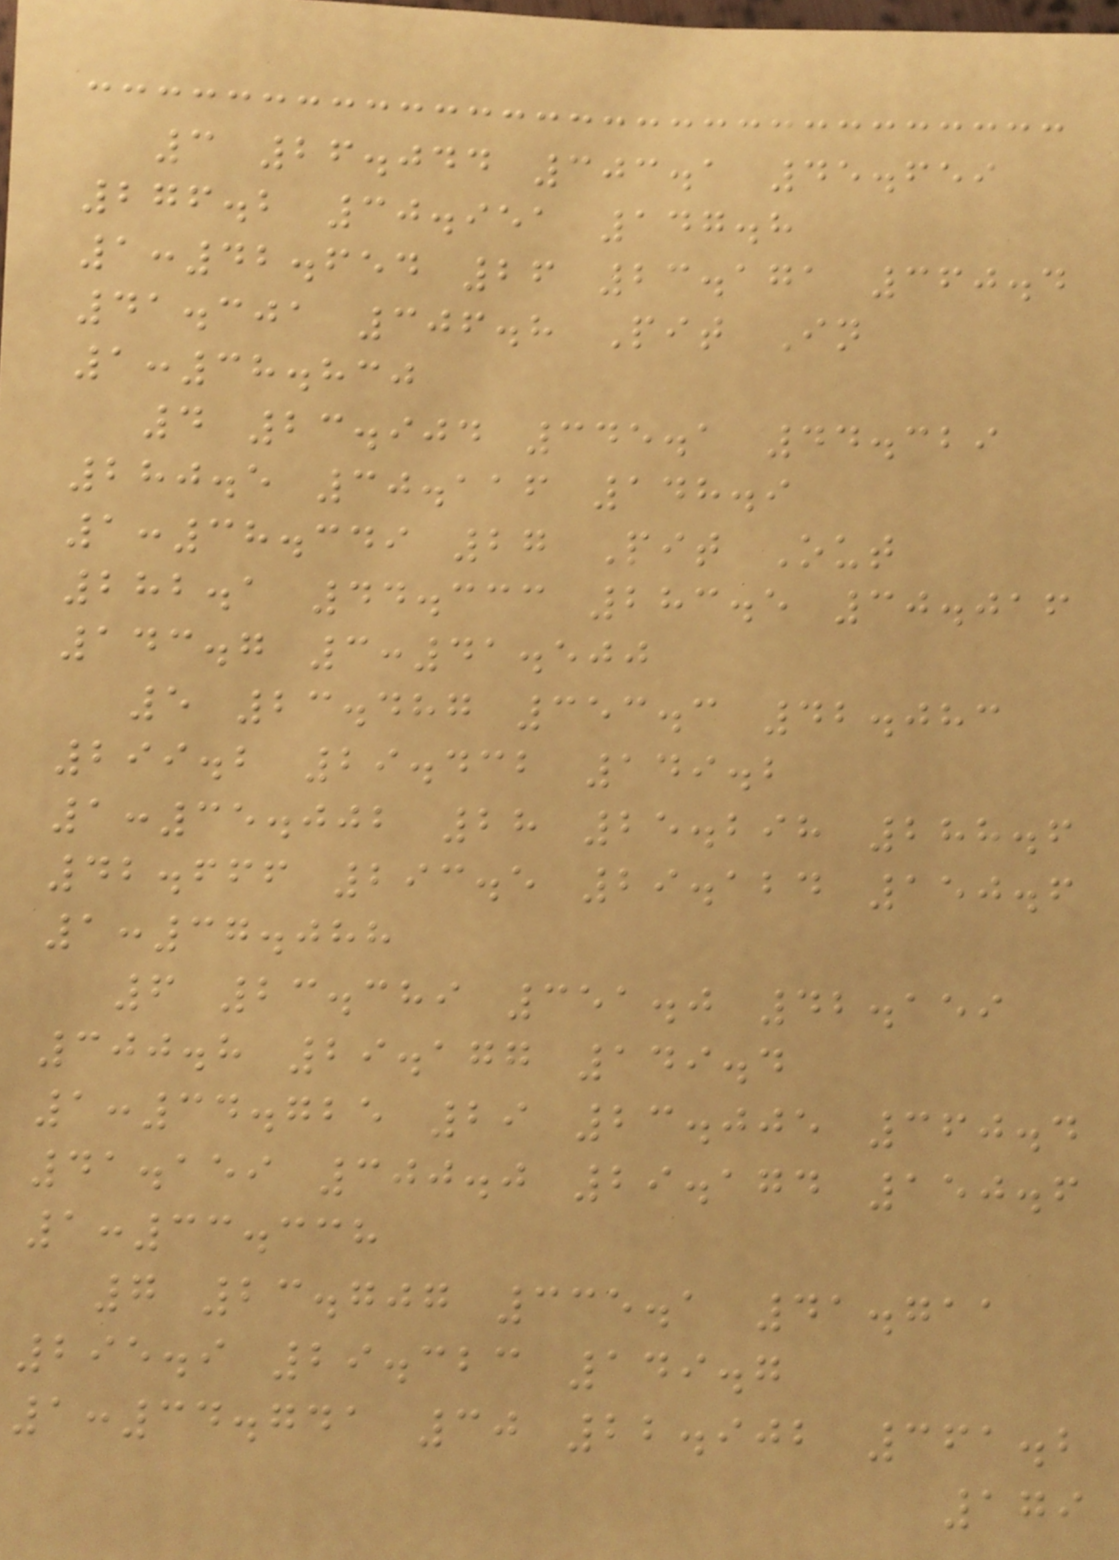3 26.044 303.1 45.659
276.2 30.951 147.8
1:42.654 26 23.171 360.4
41.301 306.8 Pit In
1:38.830
4 23.904 345.1 44.329
280.5 30.116 148.9
1:38.349 27 Pit Out
282.1 44.333 283.5 30.016
143.7 3:41.500
5 23.487 353.3 42.083
299.2 29.432 149.2
1:35.002 28 25.298 288.6
42.666 293.5 29.124 150.6
1:37.088
6 23.389 351.0 42.159
300.8 29.177 149.4
1:34.725 29 23.005 360.4
41.159 300.0 29.174 150.6
1:33.338
7 23.707 335.1 41.711
295.9 29.323 149.7
1:34.741 30 22.902 361.2
179
